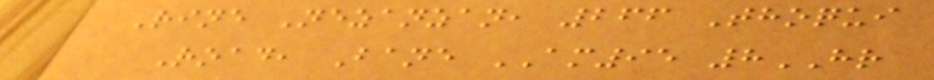Rine Nezanzan, 266 Thoqui
Road, Bane AM95 8HR
